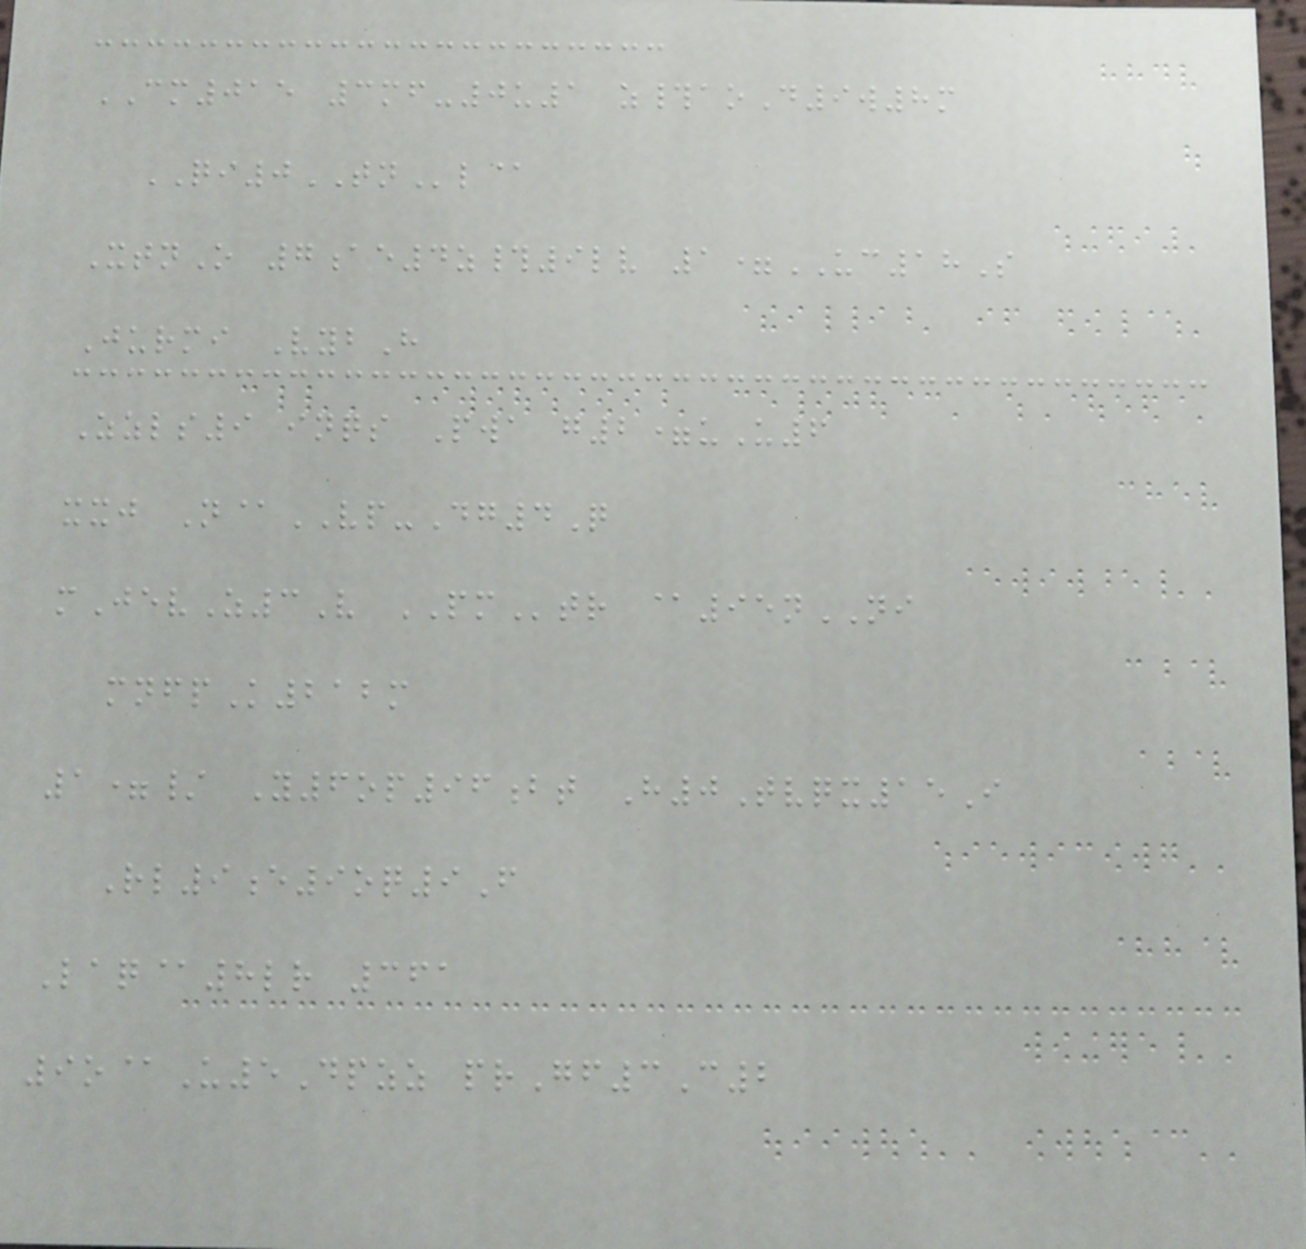CM015 3mf-0u1 z#aoD9w8m
QI0TNl@
XtnO 7ae4z#9lv 1=UC18S
Jurmi VybH
Zzls9 inqs Pwa g2=uU6
xxj N@VP-Dg4Q
mJevZ3V PMtr @95nNI
mnfpK212m
1=/ Y6op96bt H0Tvqx15I
Rl9e9oq9F
Laq@8lr 361
9o@U5Dpzz prGf3C2
